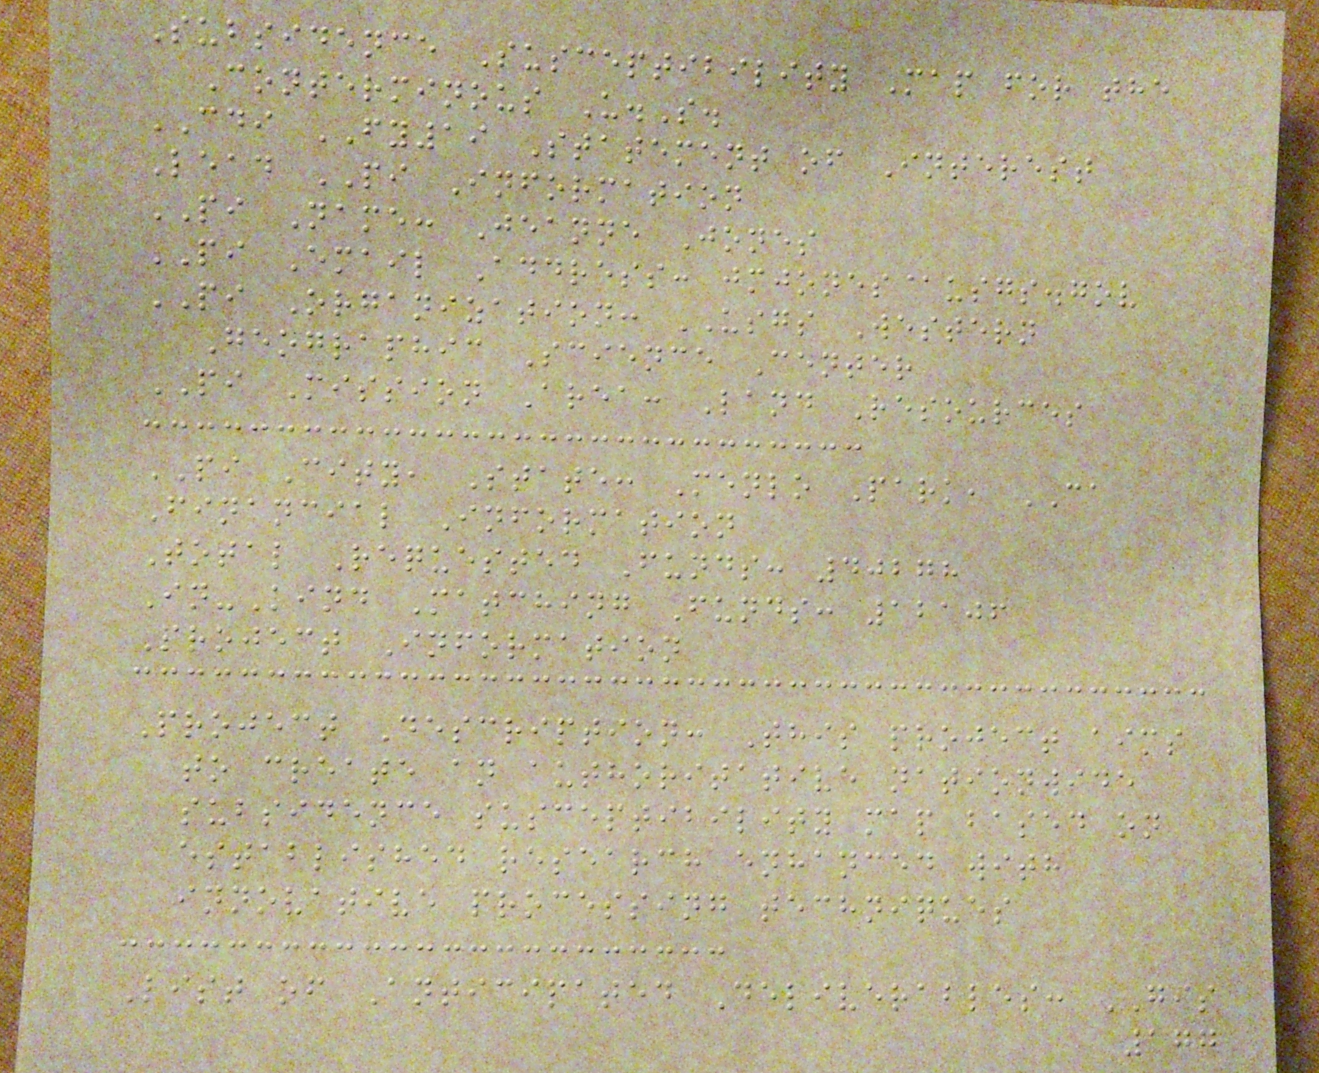Subsidence Susceptibility Map for the
Conterminous U.S.
CDI FY19 Statement of Interest
Lead PI Information
PI Name: Jeanne Jones
PI Email Address: jmjones@usgs.gov
PI Organization: USGS Western
Geographic Science Center
PI Mission Area: Land Resources
PI City, State: Menlo Park, CA
Financial Information
Total Requested Funds: 40278
In-Kind Matching Funds: 12106
Project Information
Project Description: This project aims
to create an authoritative nationwide
subsidence susceptibility map based on
established research enhanced with
innovative processing techniques
List of Anticipated Deliverables: GIS
177
